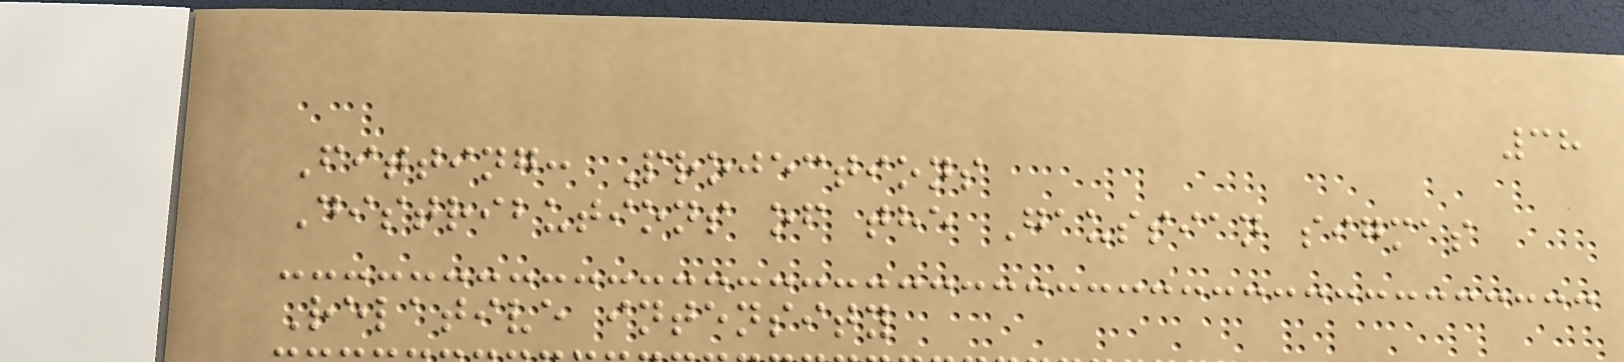38
Fitting: Projections
Distributions of the Gaussian sigmas
Relative intensity
